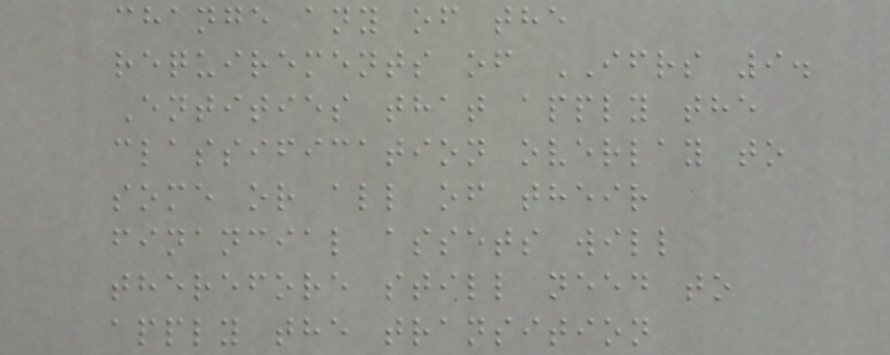change any of the
requirements of IFRS 9.
Entities that apply the
classification overlay to
some or all of their
financial assets will
therefore still need to
apply the transition
